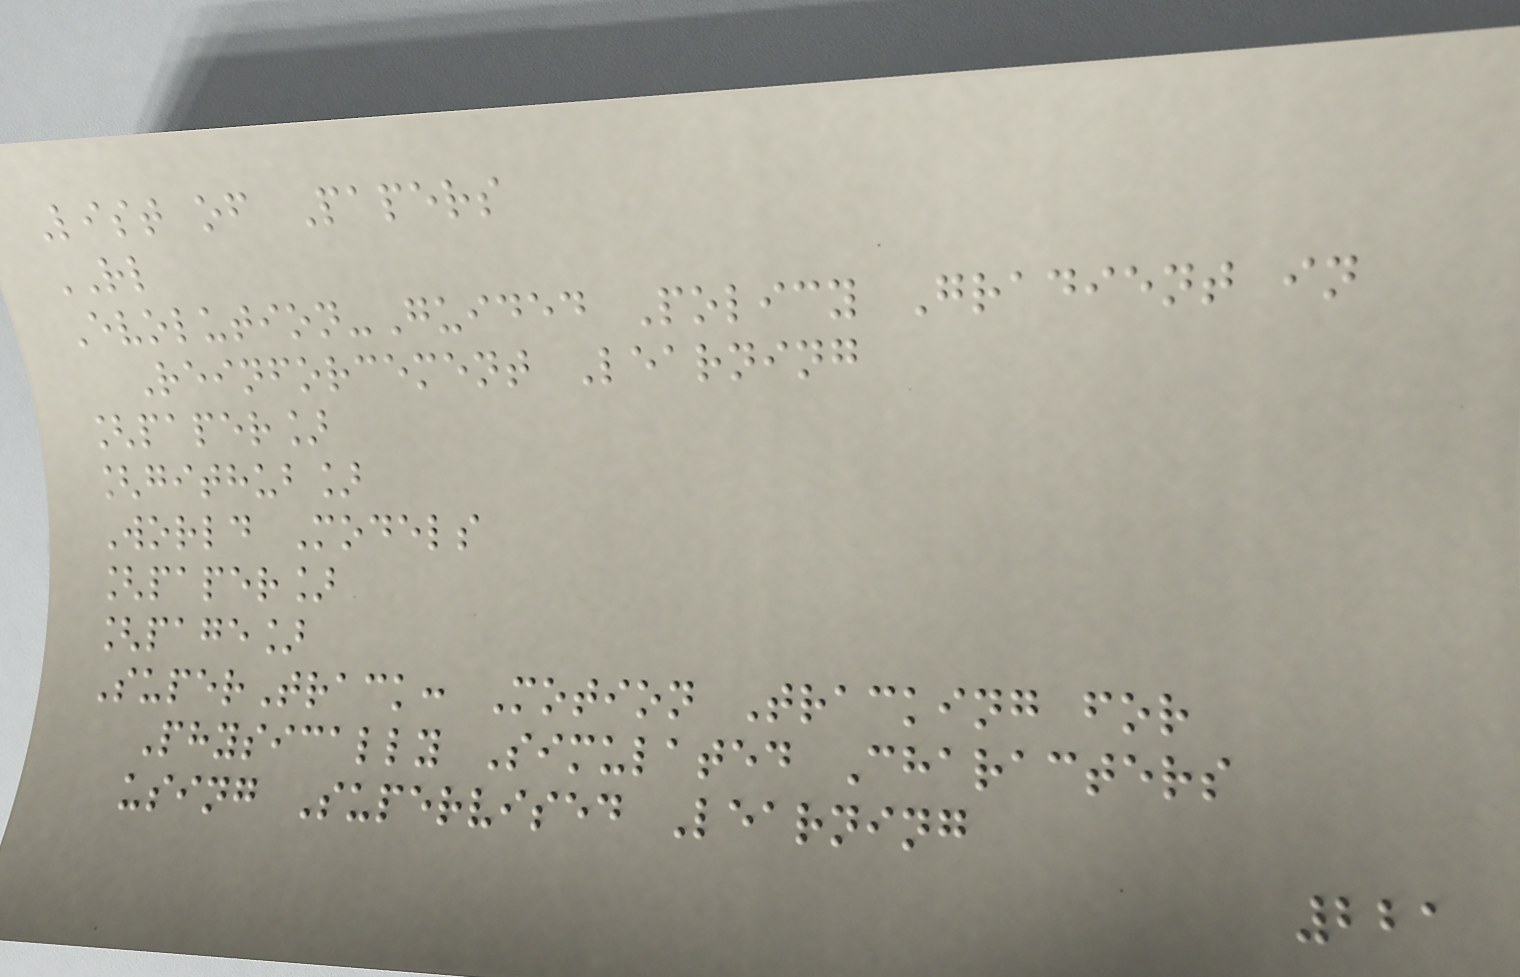List of Papers
RL
Evolution-Guided Policy Gradient in
Reinforcement Learning
[paper]
[github]
World Models
[paper]
[page]
SuperTrack: Motion Tracking for
Physically Simulated Characters
using Supervised Learning
221
